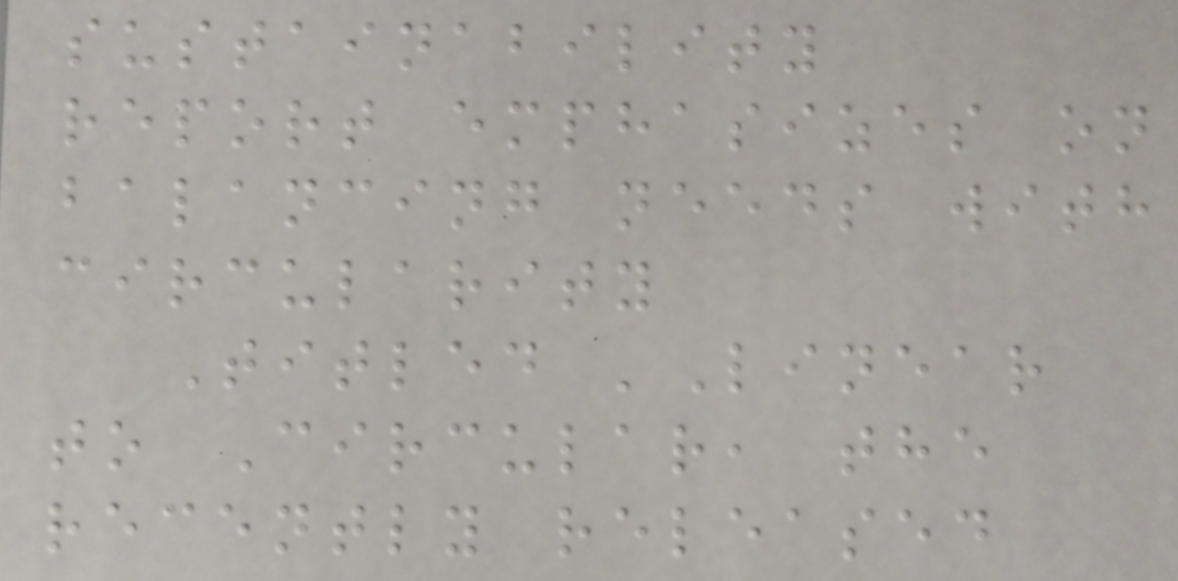sustainability
report emphasizes on
balancing needs with
circularity
Titled 'Linear
to Circular, the
recently released
